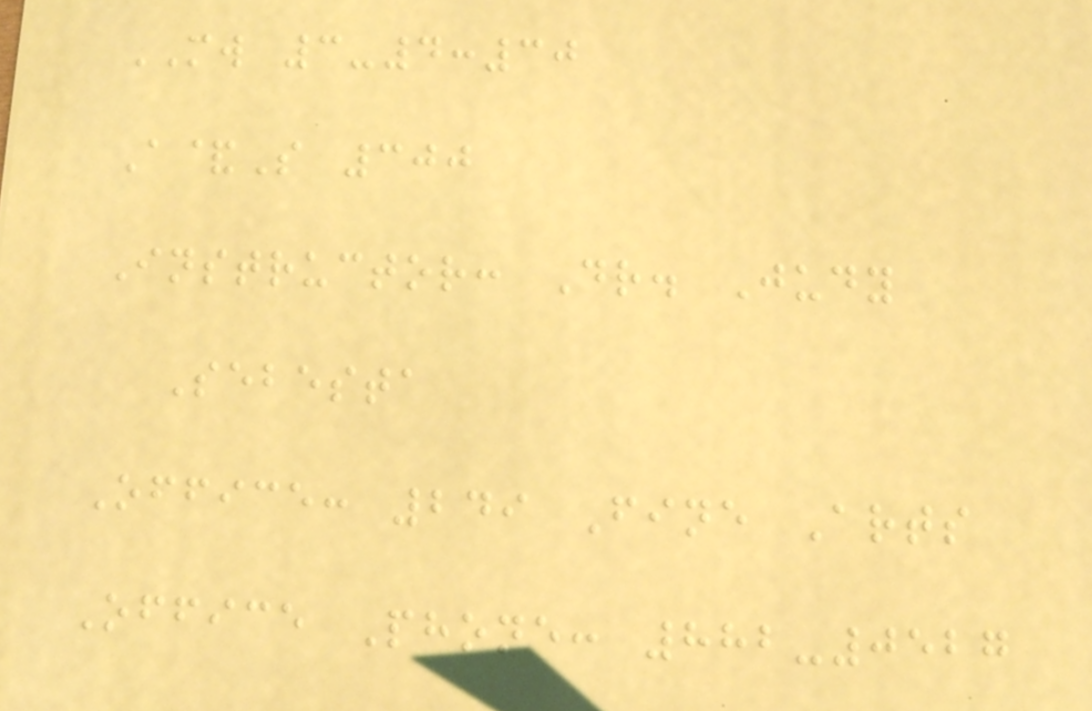MW 3-4:30
A&S 300
Instructor: Dr. Judy
Sebesta
Office: 249 Fine Arts
Office Phone: 882-0527
